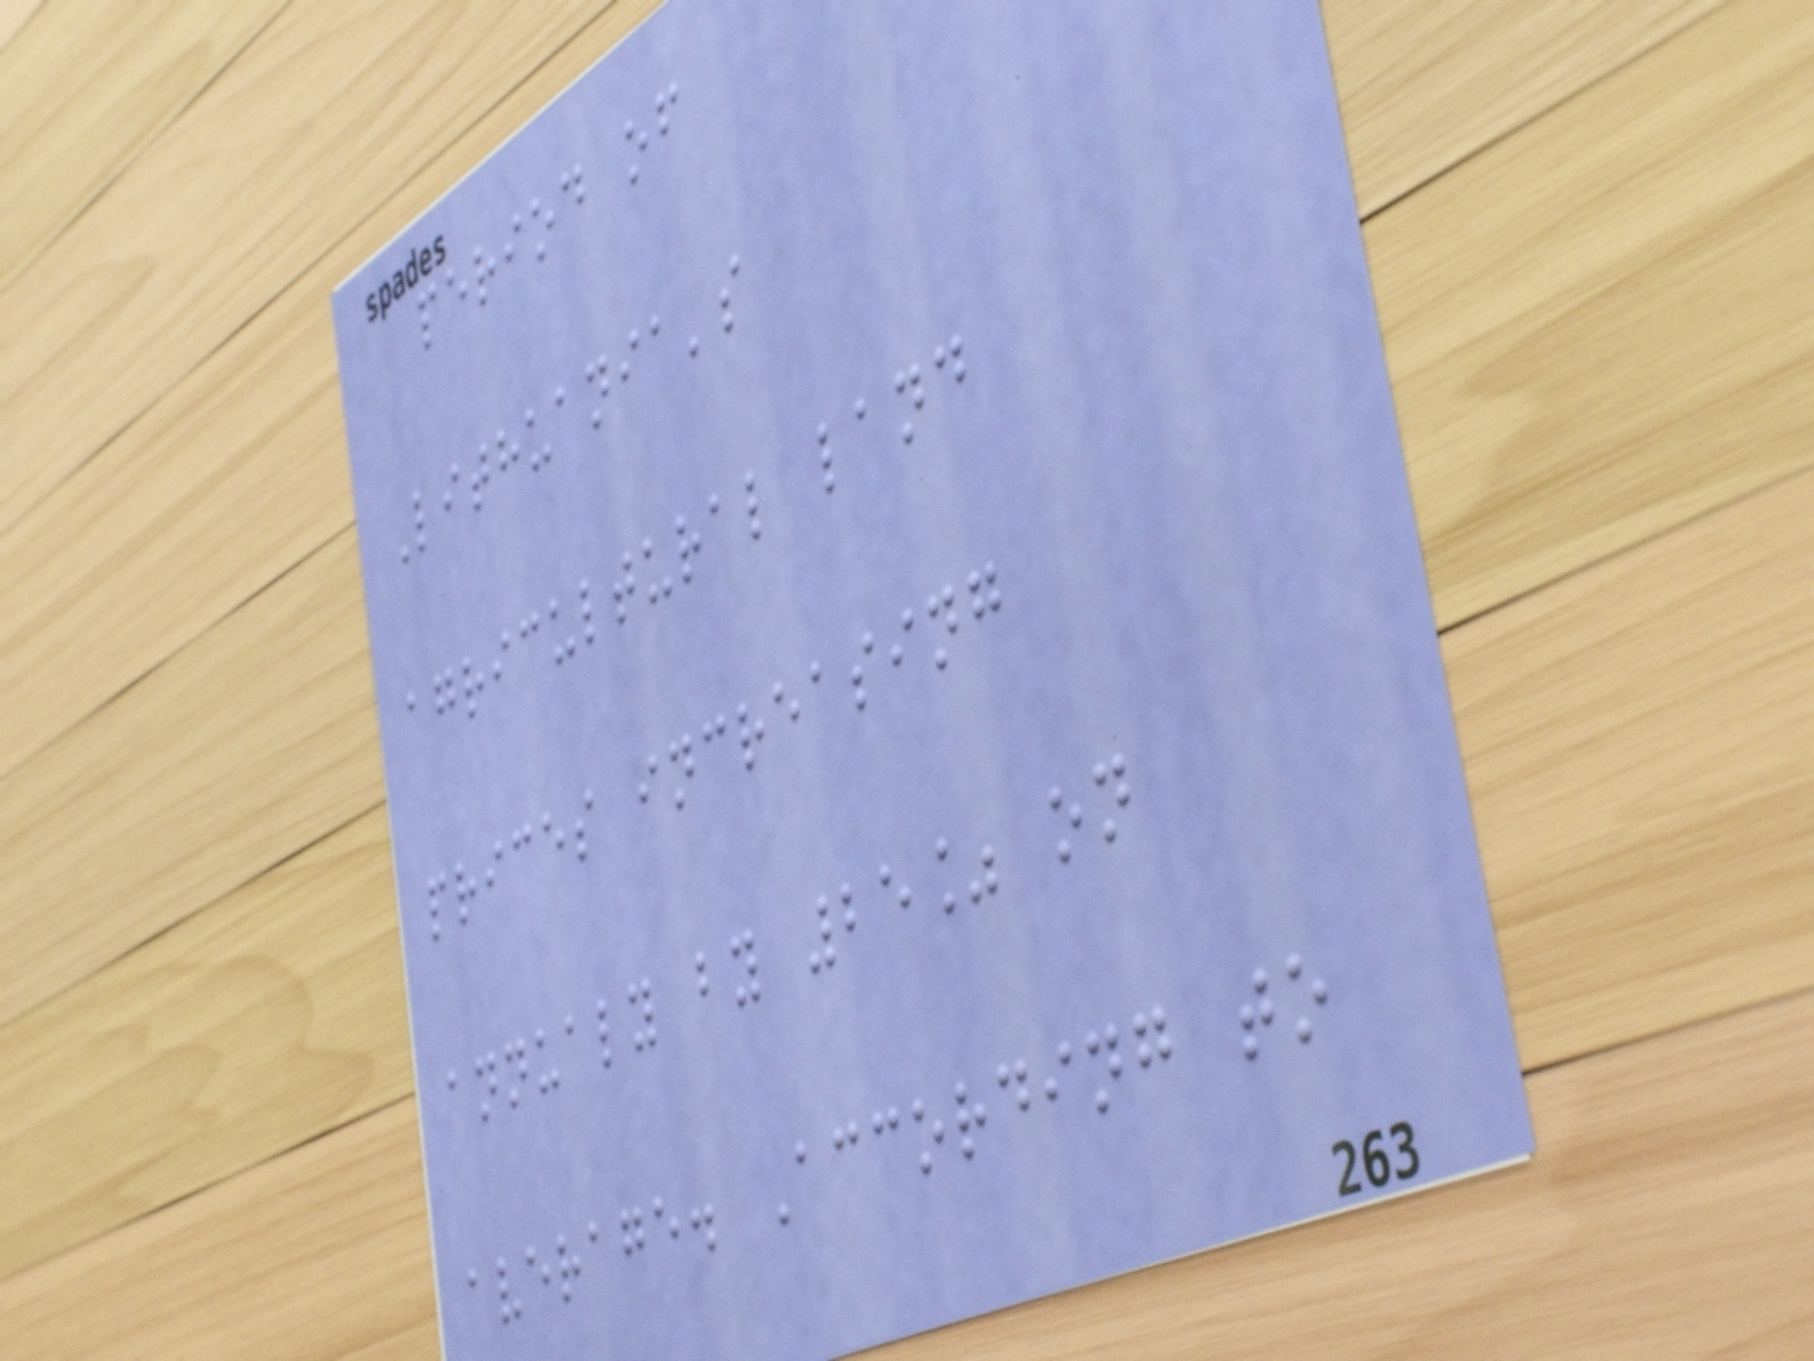period of
Lithuania's
agricultural land
prices increasing
annualy by 25% on
average. According to
